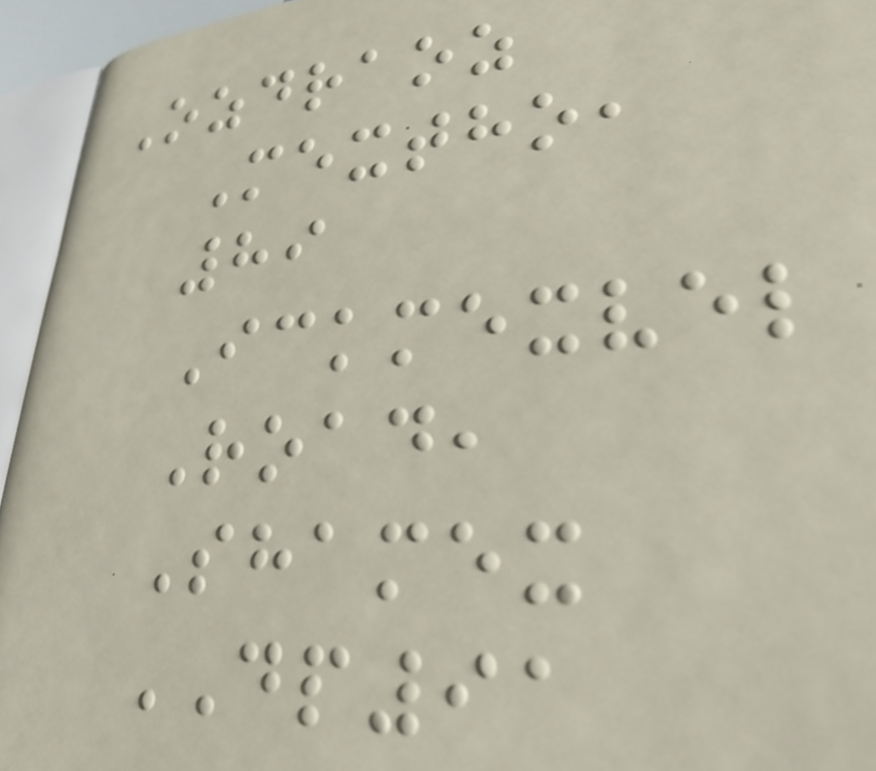Ozdraoz
Mextho,
89
Ickmexvel
Road,
Shamex
DP91
